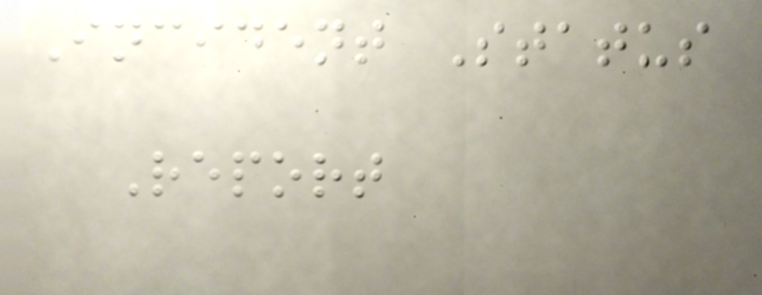Incident Status
Report
